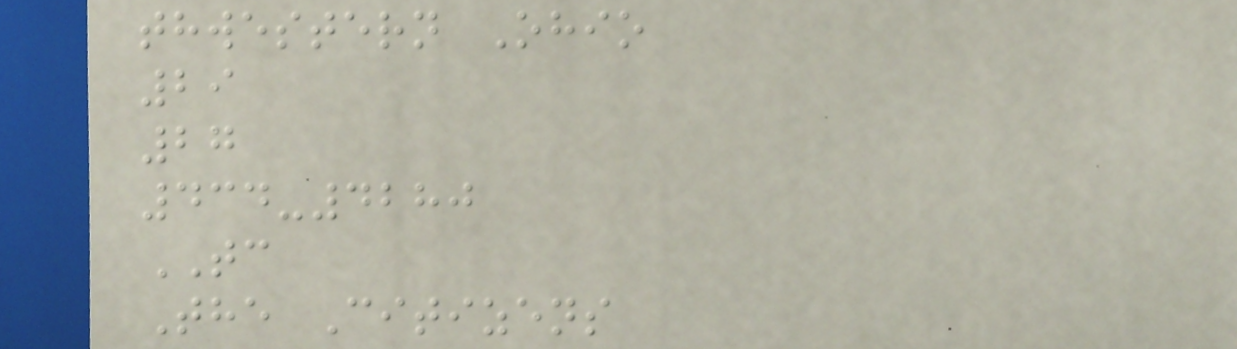thwestern Ohio
29
27
434-4280
TC
The Citizens
